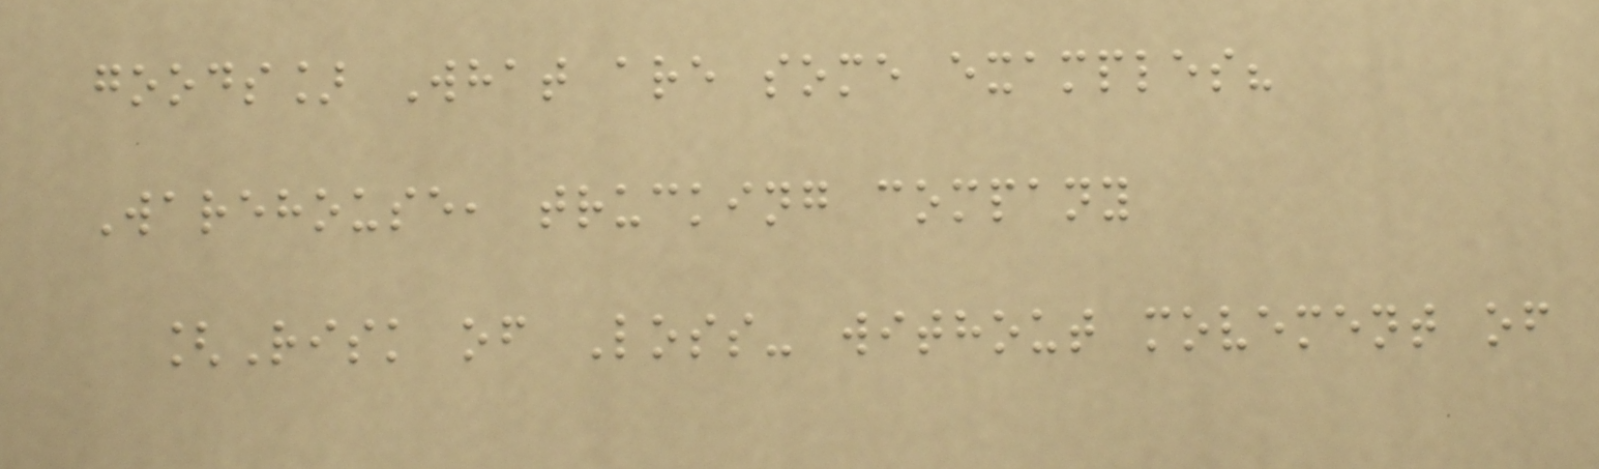goods] What are some examples?
Warehouse, trucking company
[Risk of Loss- without movement of
